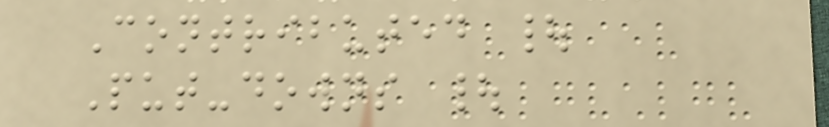Contributed |
Put-downs |
